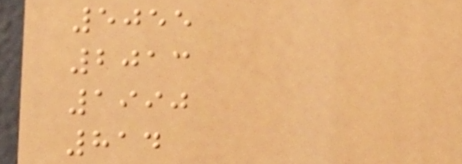5055
2013
1990
814
